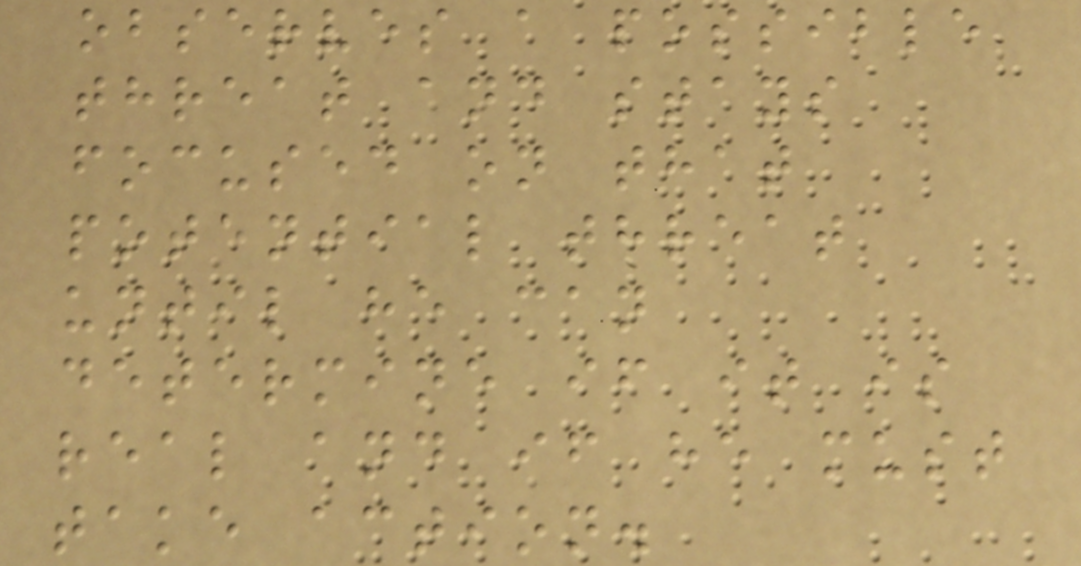observes a possible
threat and stays
focused on that
potential threat
until he can
determine if it is
real and if he must
take action.
